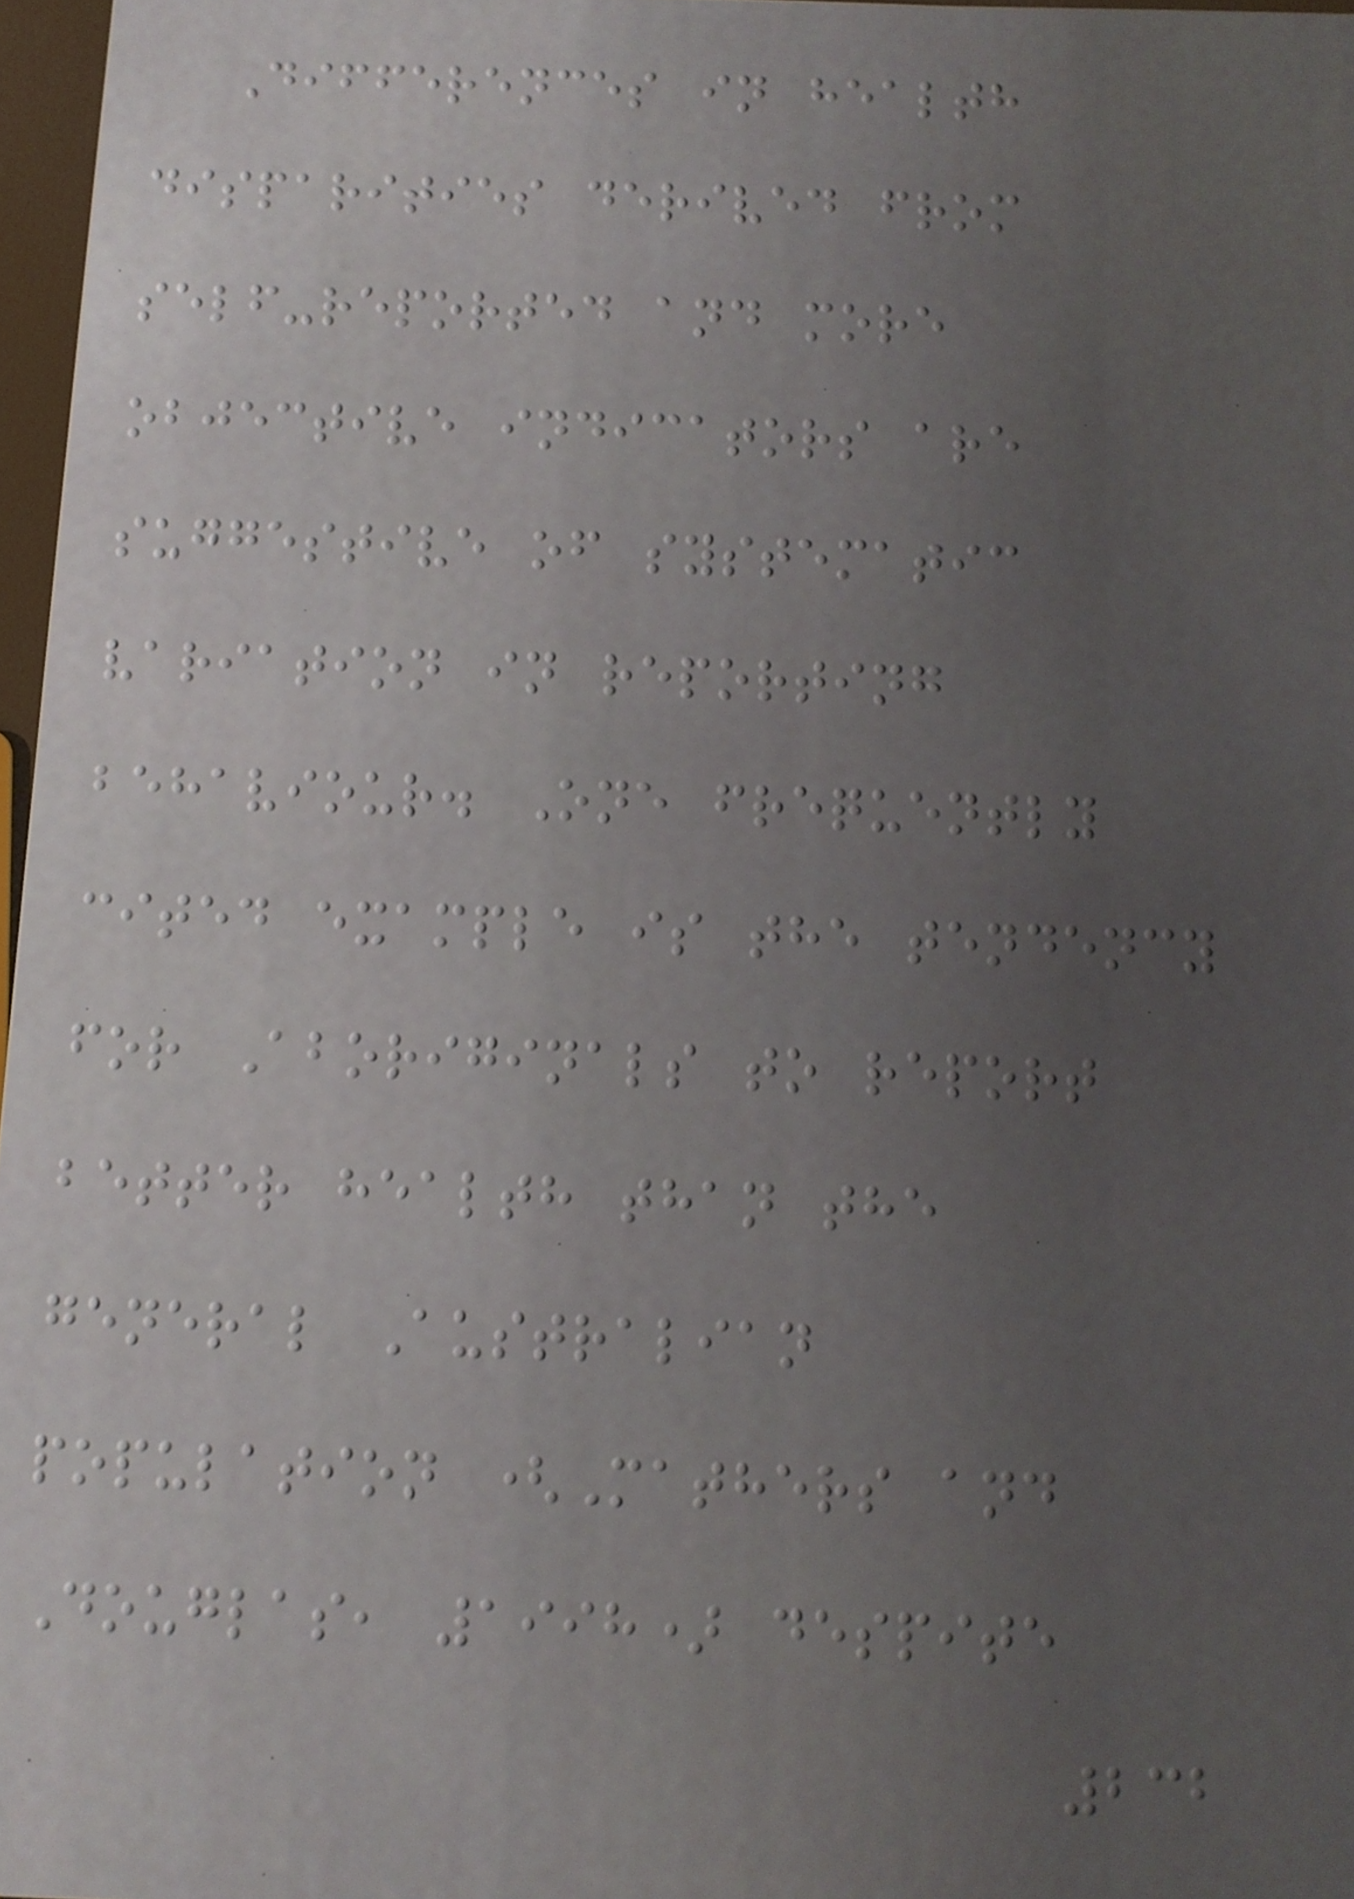Differences in health
disparities derived from
self-reported and more
objective indicators are
suggestive of systematic
variation in reporting
behaviour. One frequently
cited example is the tendency
for Aboriginals to report
better health than the
general Australian
population (Mathers and
Douglas, 1998) despite
232
